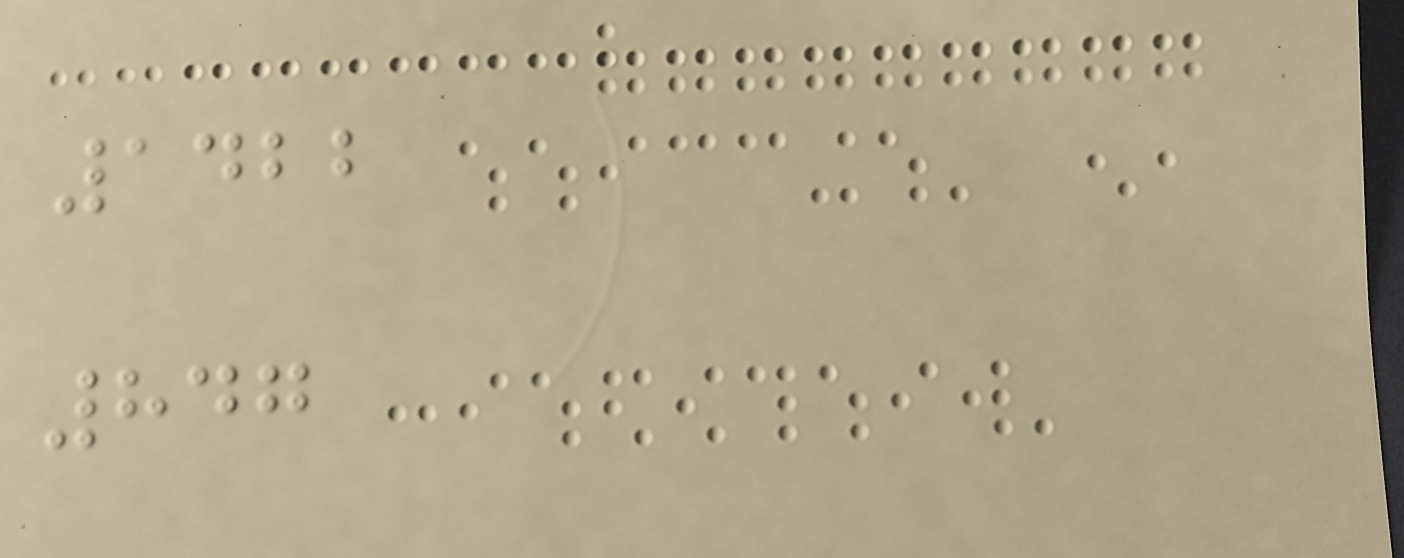1422
847
